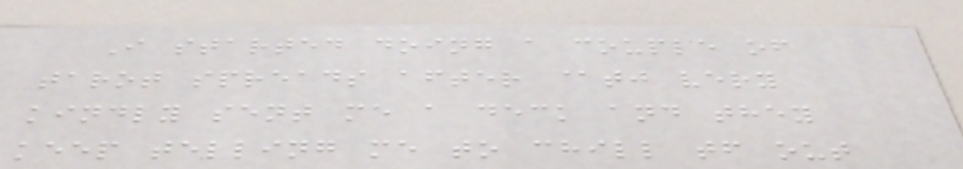I started doing a couple of
tarot spreads after @tj very
kindly sent me a deck and they
keep telling me to chill tf out
